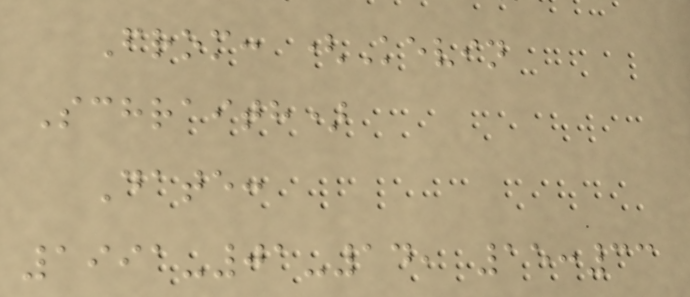From: (Kevin
Schraith)
Date:
1991-01-14, 15:33
